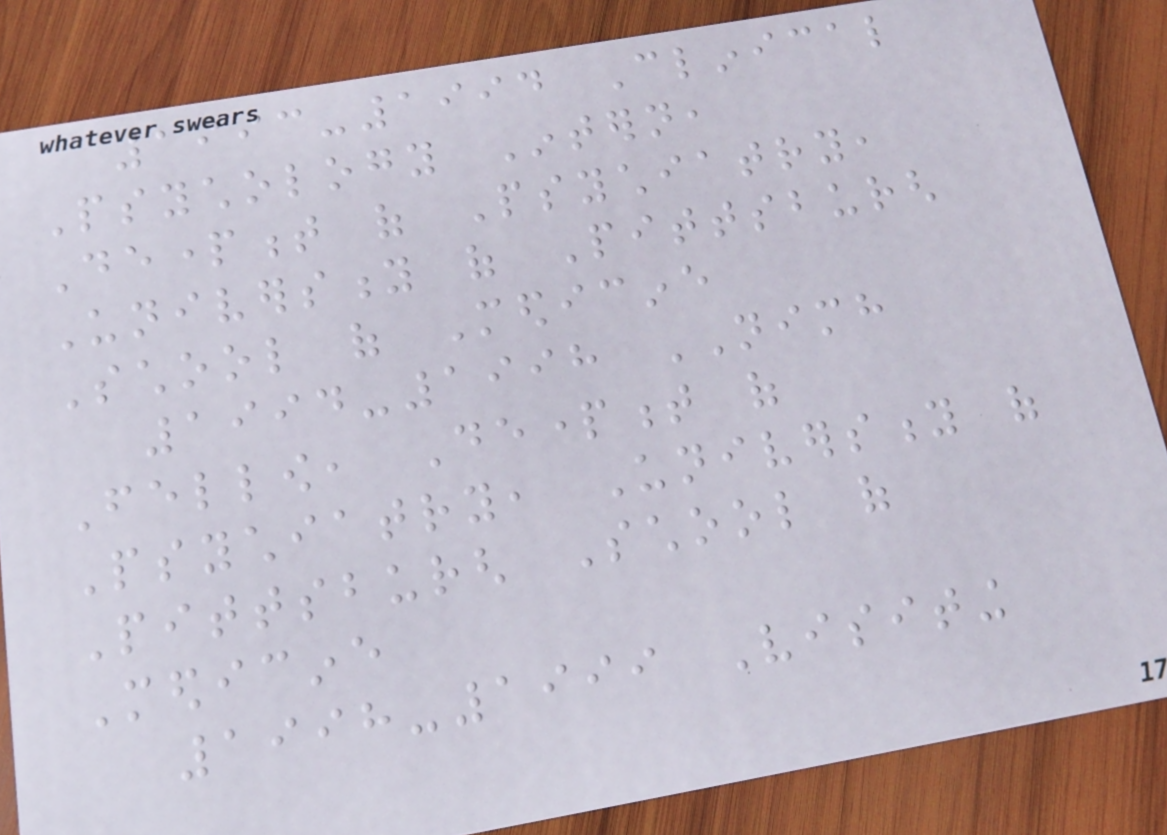1993-1994 Clinical
Psychology Intern,
Department of Psychiatry,
University of Pittsburgh
School of Medicine
1994-1998 NIMH
Fellow, Department of
Psychiatry, University of
Pittsburgh School of
Medicine
1998-1999 Visiting
